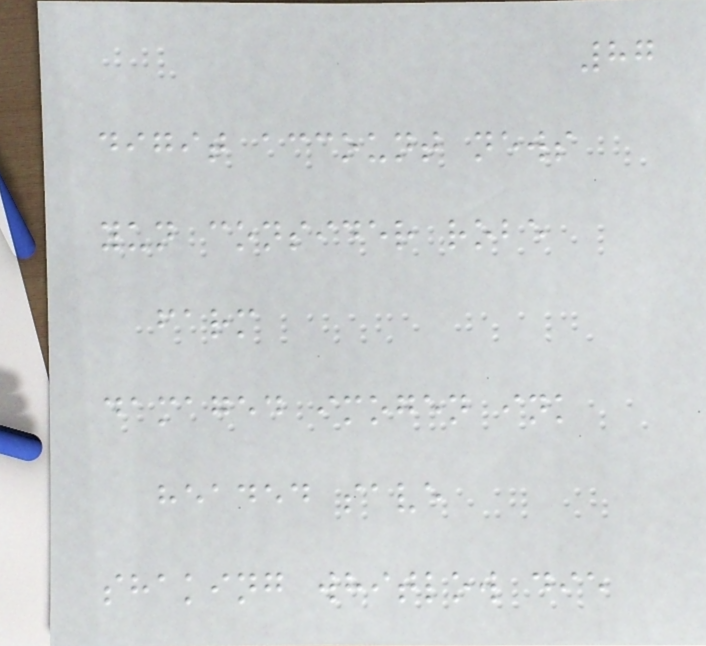87
digit account news
yun consider robe
farm
damaged imogen ink
headed save
shaking whitlow die
